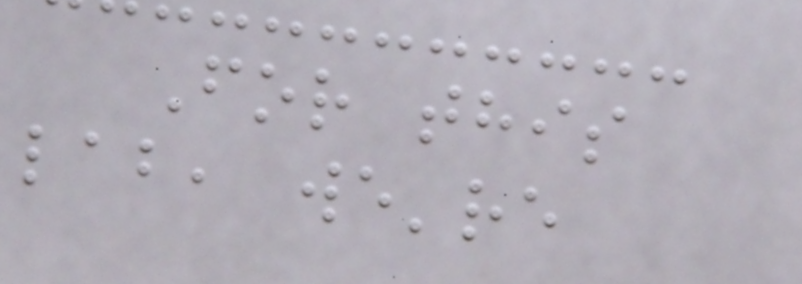For this
lab, we're
